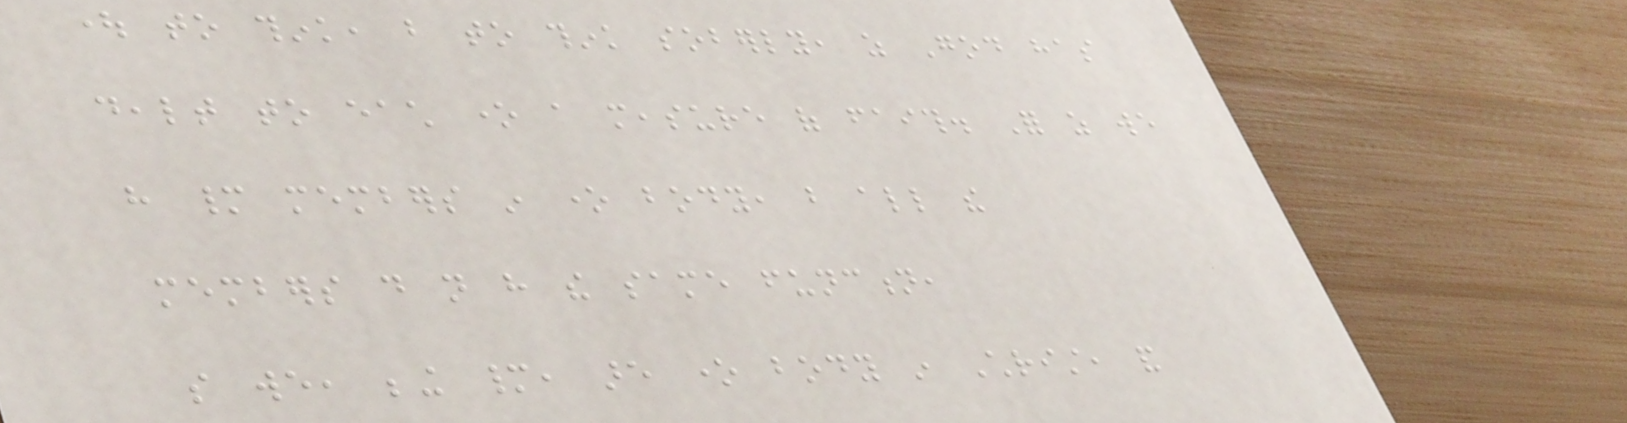ought to think, but to think soberly, as God has
dealt to each one a measure of faith. For as we
have many members in one body, but all the
members do not have the same function,
so we, being many, are one body in Christ, and
